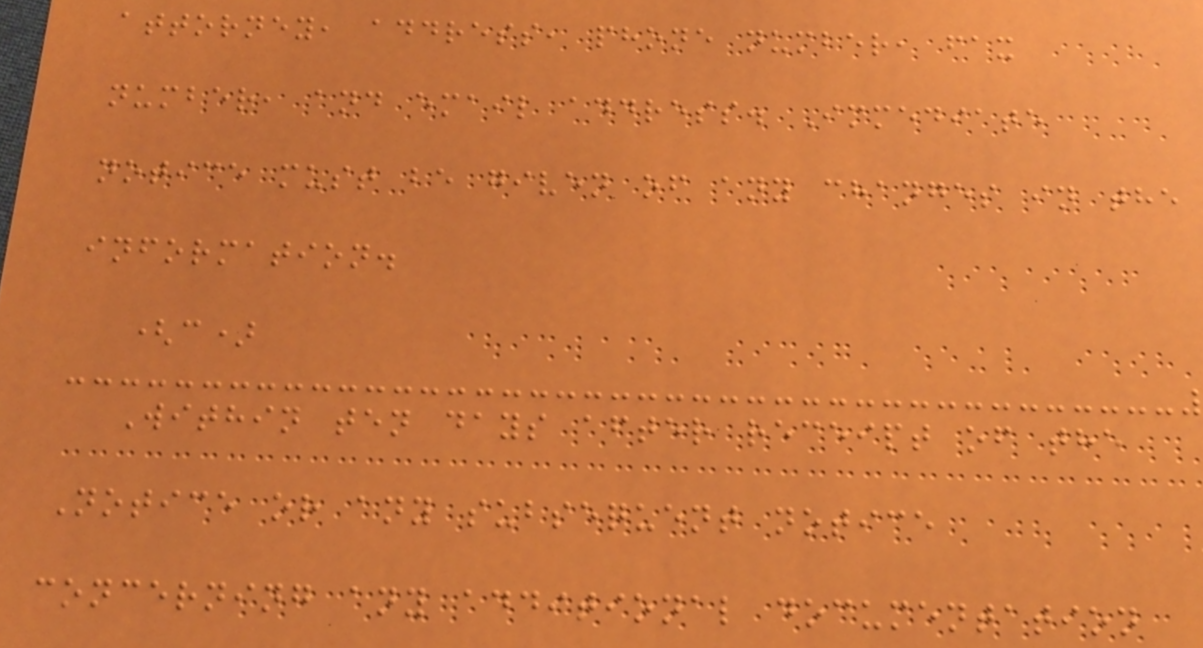attorney, address, phone number, fax
number, and email address. Immediate
notice must be given of any changes in the
information.
(c)
Within ten days after receipt of the
Notice or any subsequent notice
concerning any additional documentation
